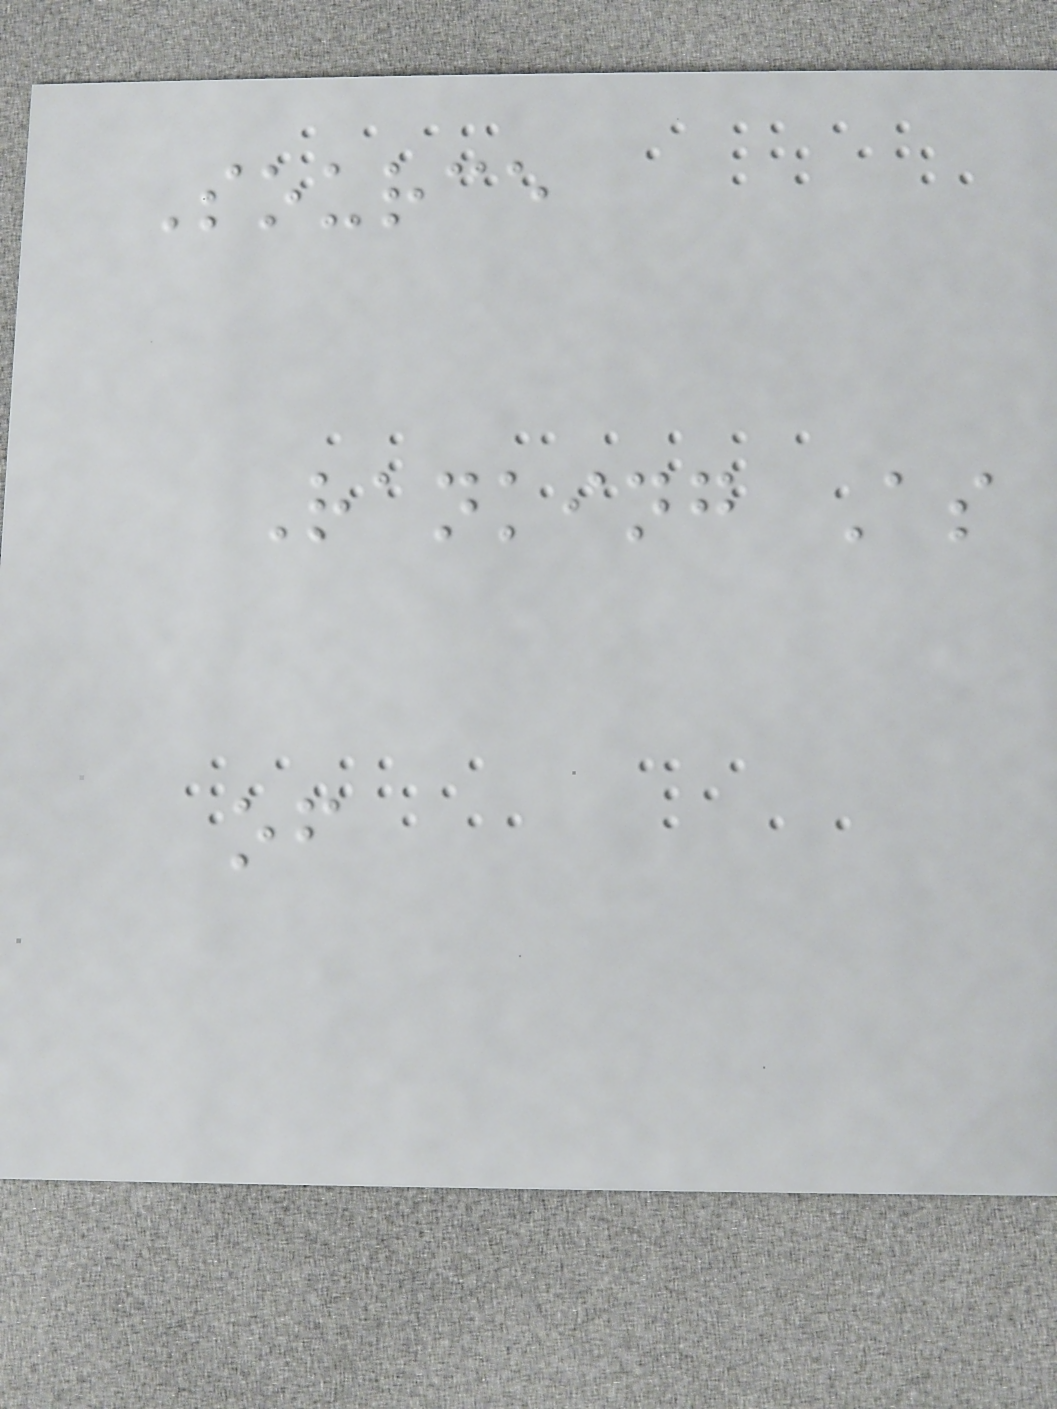Source
Ranking As
of
